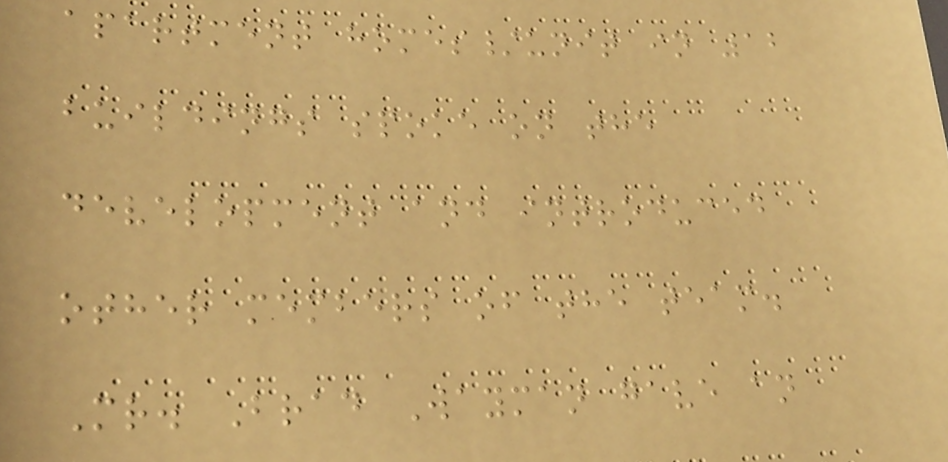apartment homes/unit in 12
buildings spoke on the
development and introduced
other members of the team.
Mr. Brad Wayman gave an
